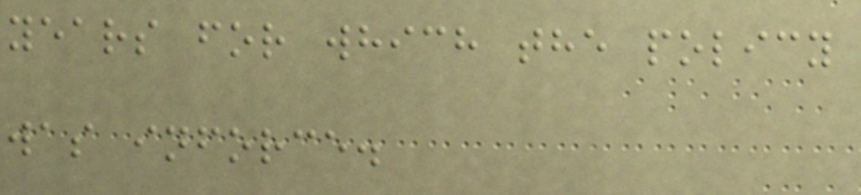years for which the policy
was inforce.
